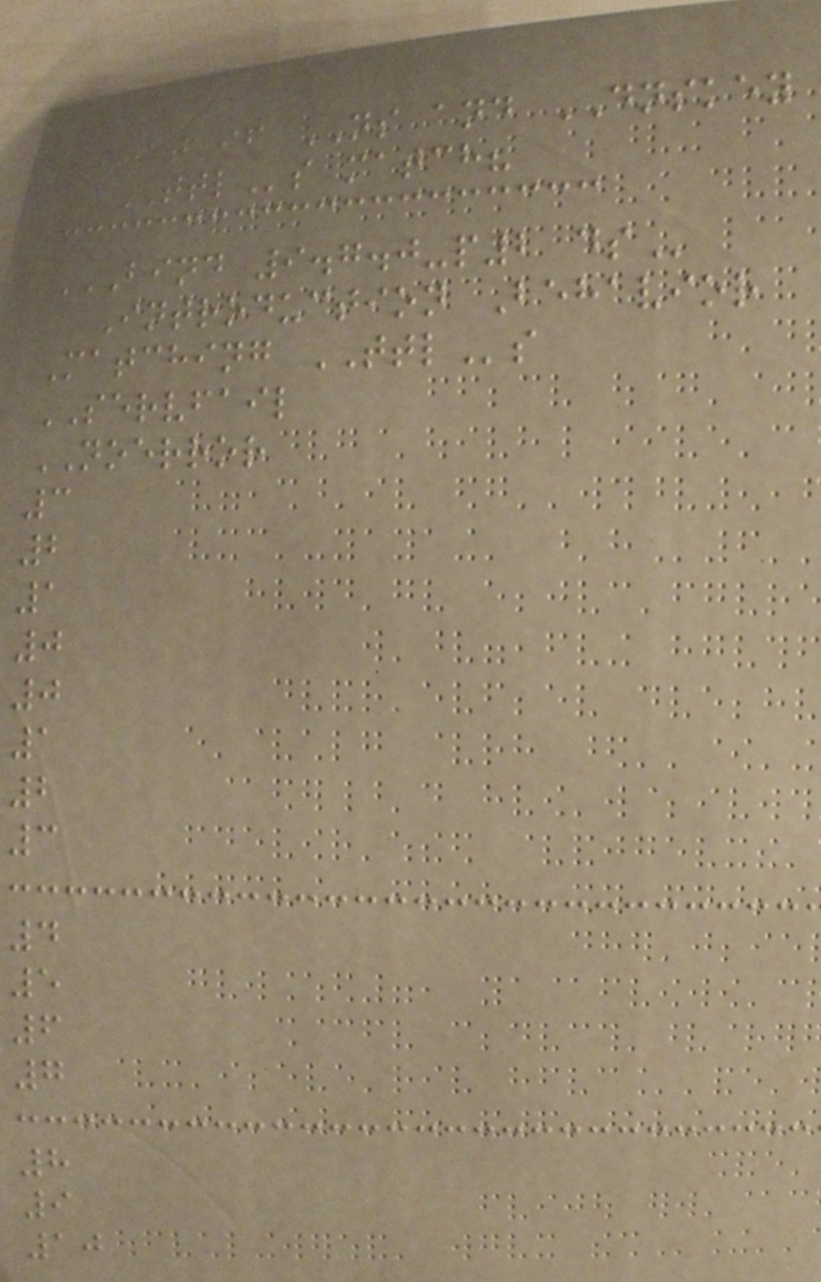What if NS and DNSKEY
TTLs match?
BIND 9.7.0-P2 DS
Introduction Behavior
Matching TTLs
SERVFAIL
NOERROR
3
2
1
0
0
1
2
3
4
5
6
7
8
9
10
